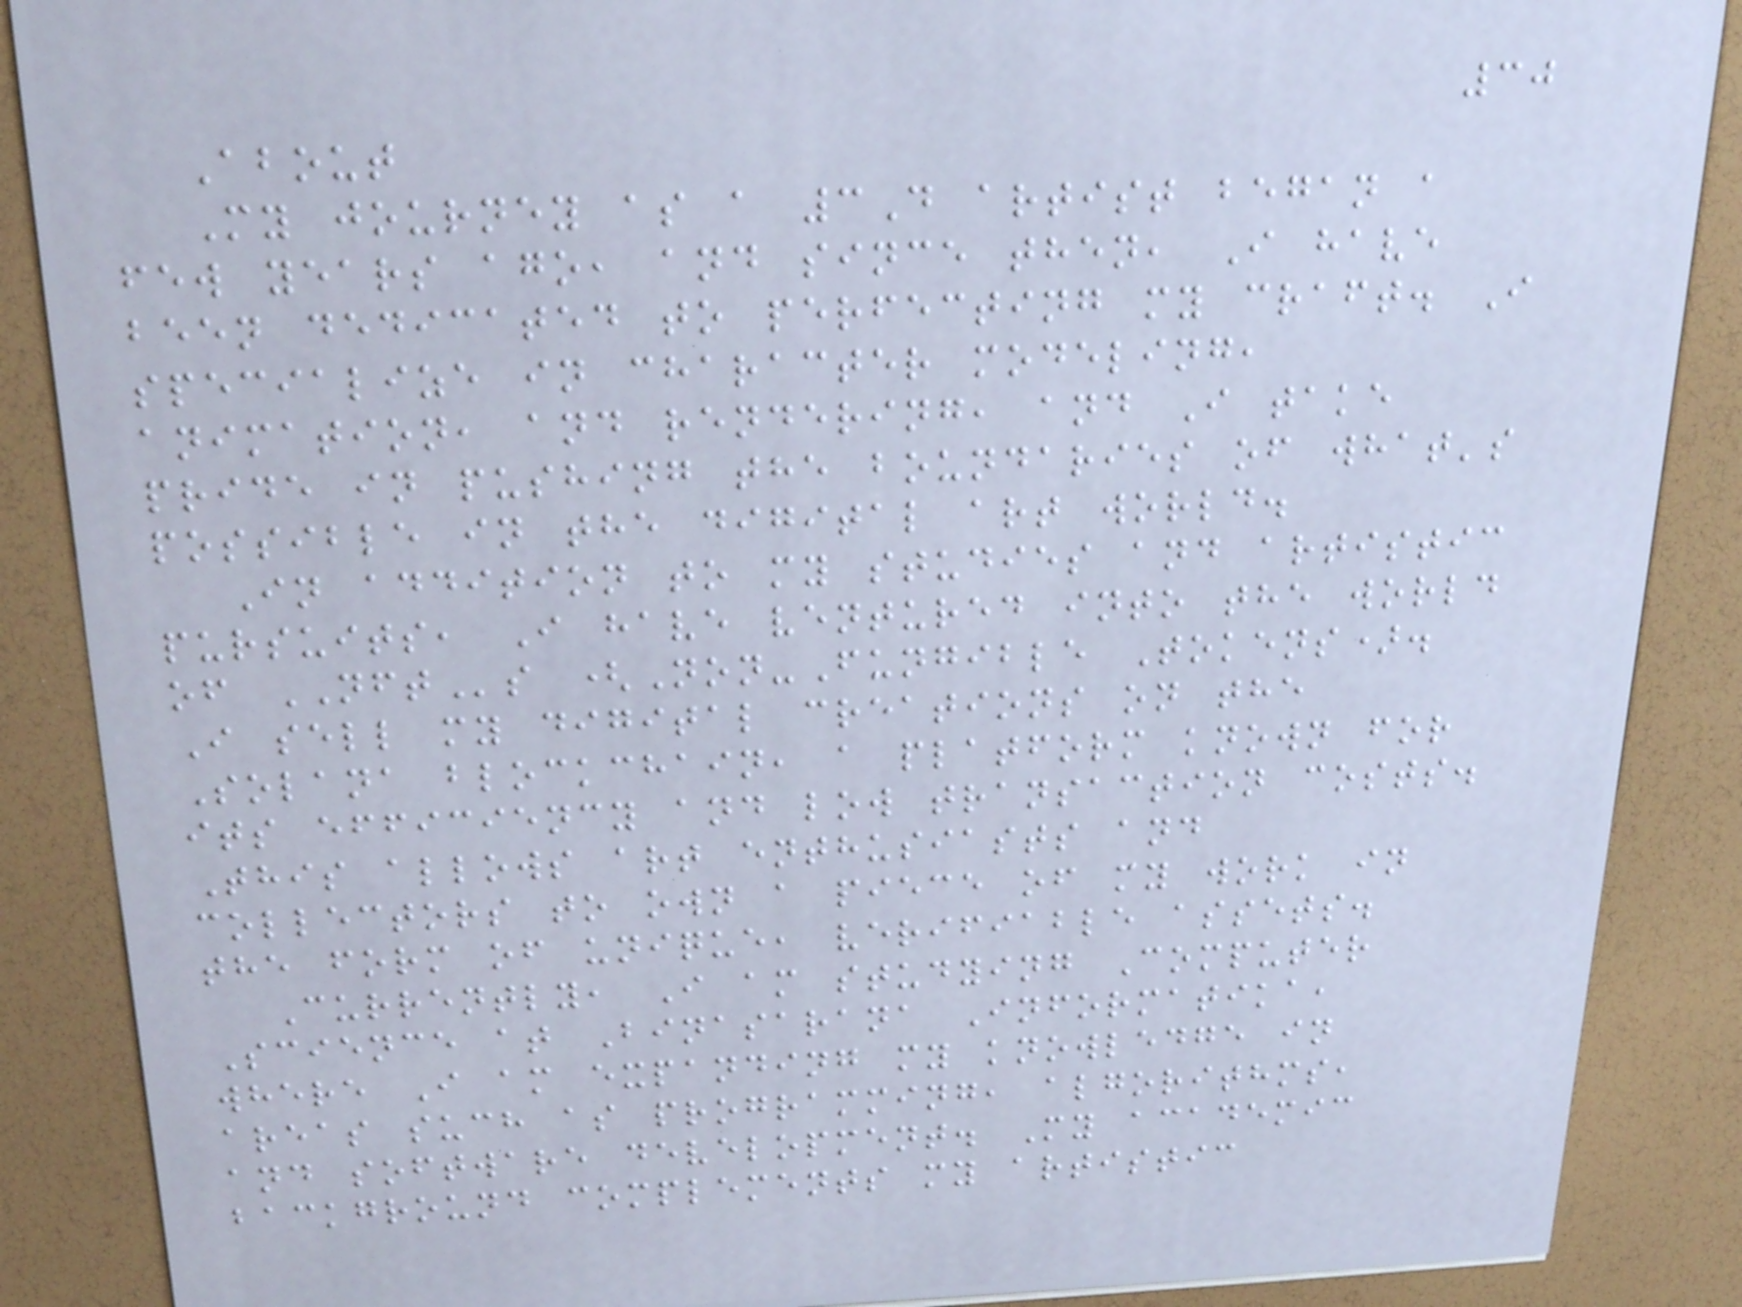30
About
My journey as a 3D artist began a
few years ago, and since then, I have
been dedicated to perfecting my craft. I
specialize in character modeling,
animation, and rendering, and I take
pride in pushing the boundaries of what's
possible in the digital art world.
In addition to my studies and artistic
pursuits, I have ventured into the world
of NFTs (Non-Fungible Tokens).
I sell my digital creations on the
Solana blockchain, a platform known for
its efficiency and low transaction costs.
This allows art enthusiasts and
collectors to own a piece of my work in
the form of unique, verifiable assets.
Currently, I am studying Computer
Science at Binasarana Informatika,
where I am expanding my knowledge in
areas such as programming, algorithms,
and software development. My academic
background complements my artistic
